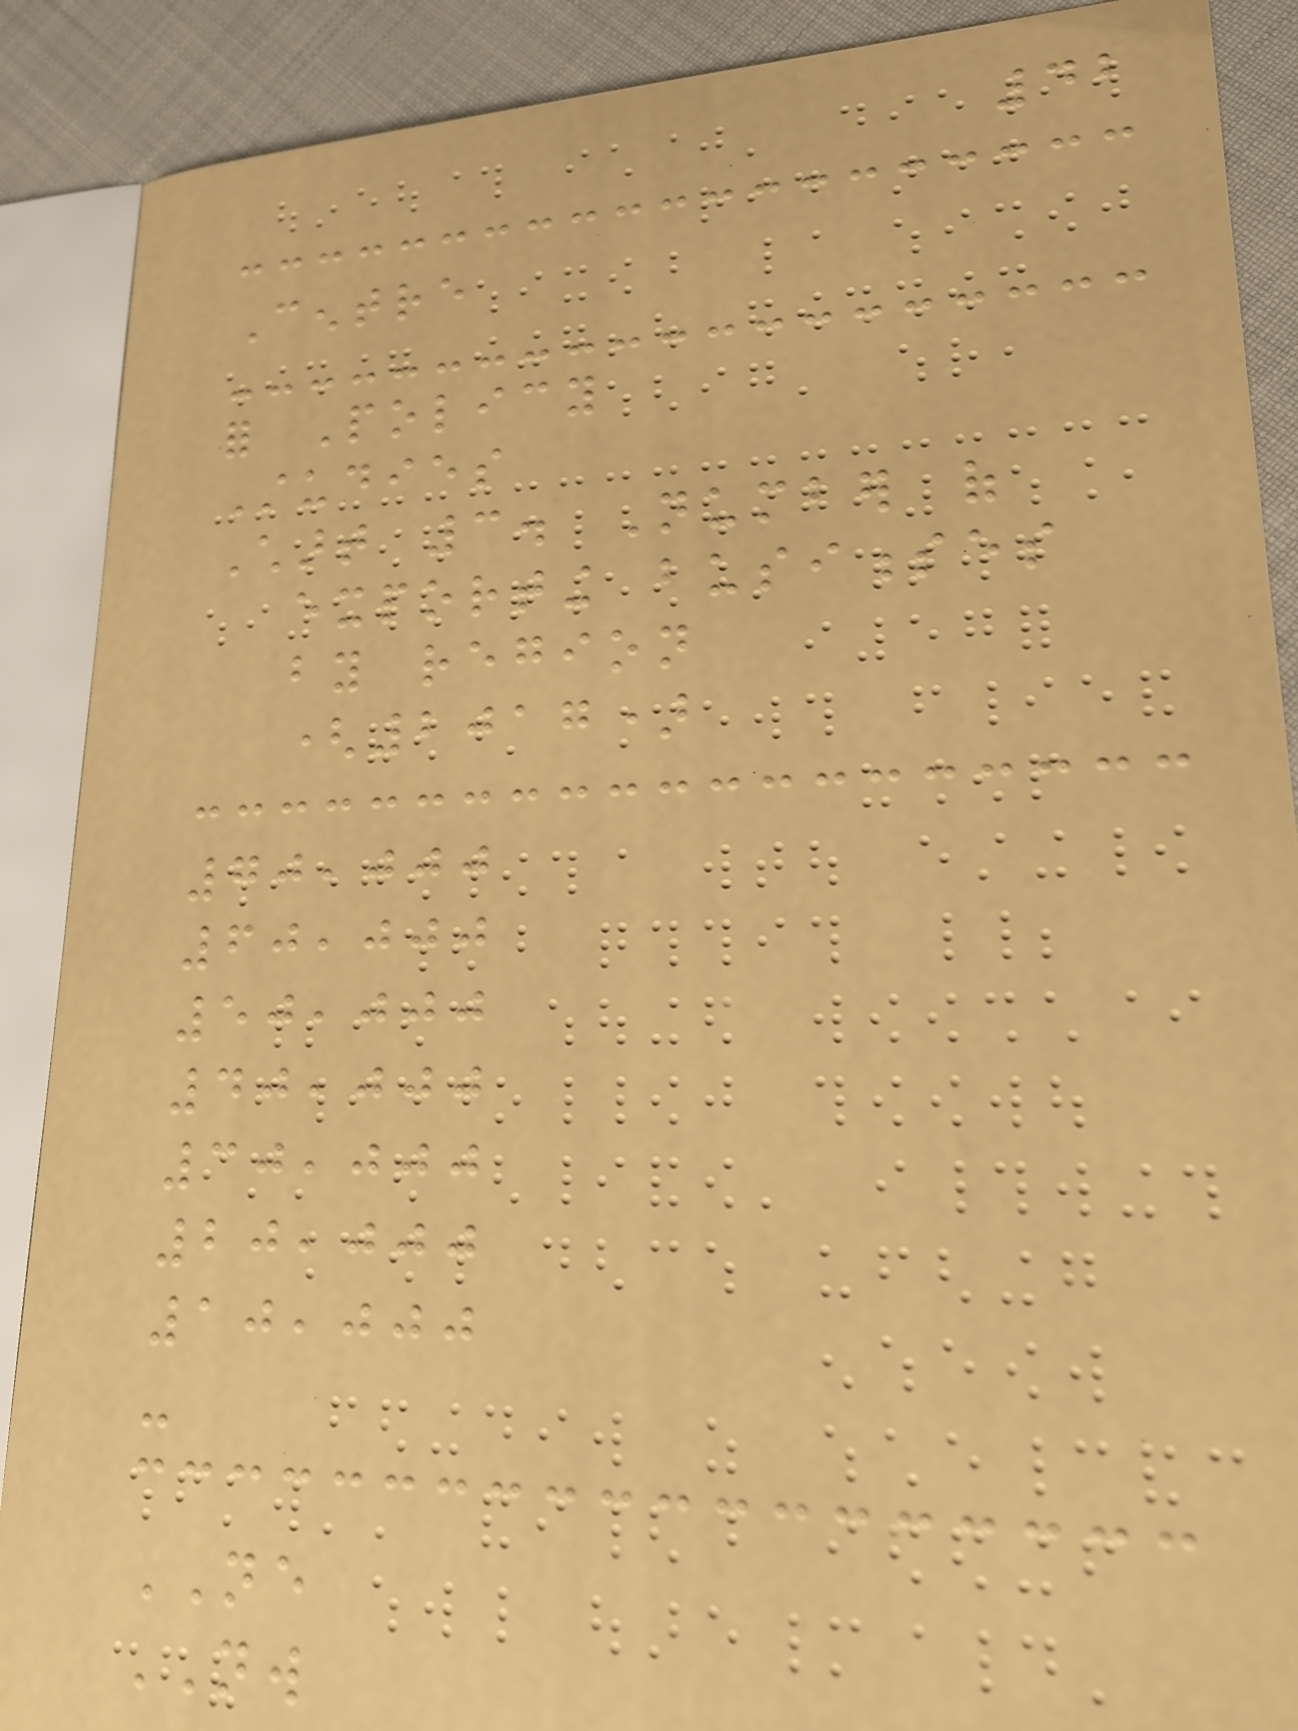42
Centre
for Policy
Studies
Chart 3. Number of
exporting businesses
by region
(2017)
70,000
60,000
50,000
40,000
30,000
20,000
10,000
-
NE
NW
